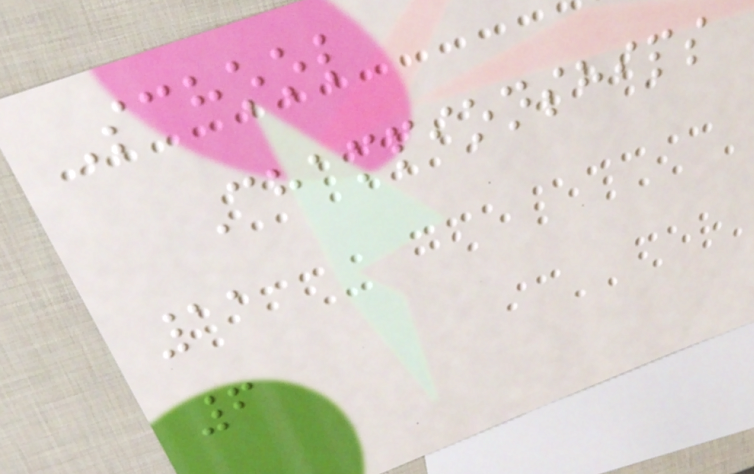School
Championships
11
6
